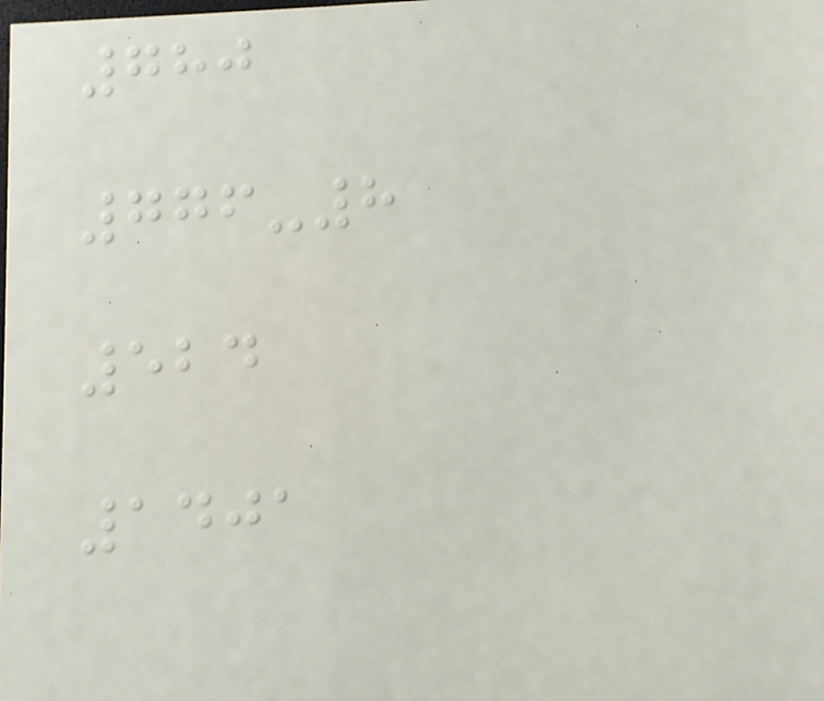780
776-8
524
1401
